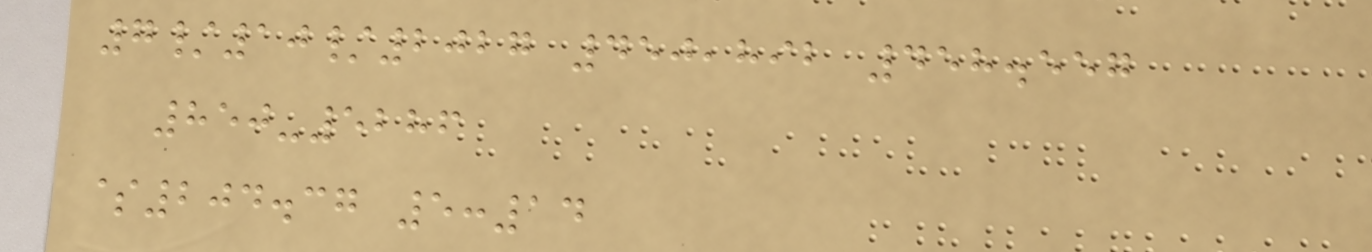7/10/2027 450,892 458.557
850-5286
$204.37 5:14
